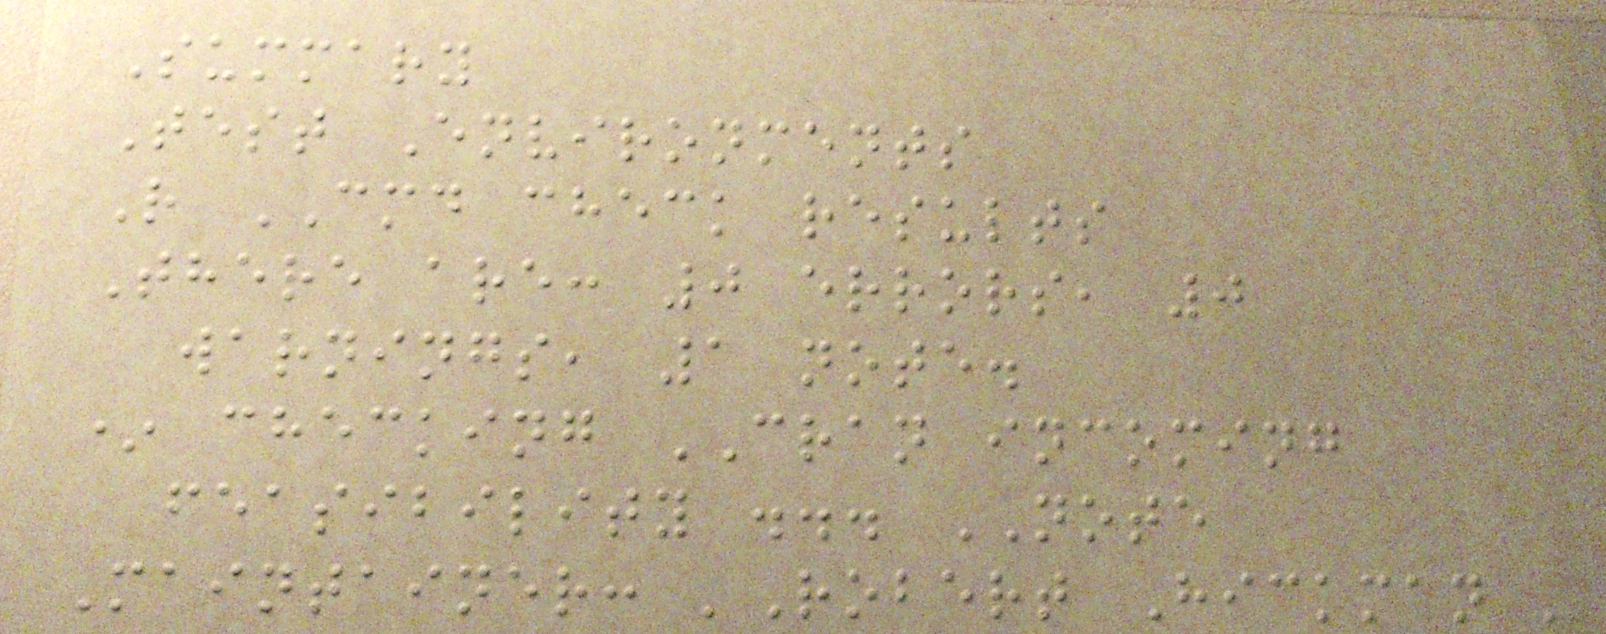Summary
Test Environments
R CMD check results
There are: 0 errors, 0
warnings, 1 note.
* checking CRAN incoming
feasibility ... NOTE
Maintainer: 'Robert Hickman '
